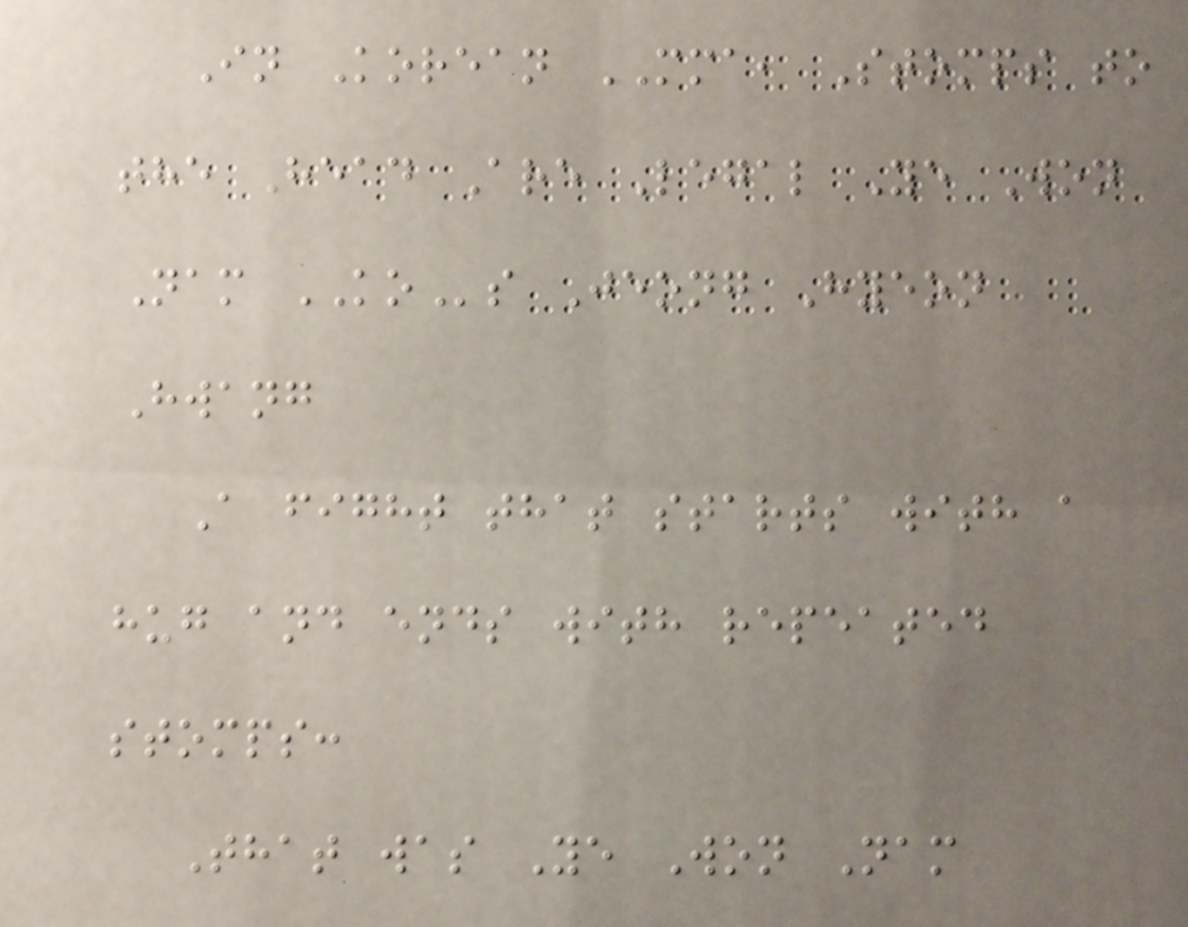In Korean MMA, Stomps to
the Head Are Legal Ye Won
Nam KOs Jeong Hyeon
Hwang
A fight that starts with a
hug and ends with repeated
stomps:
That was Ye Won Nam
